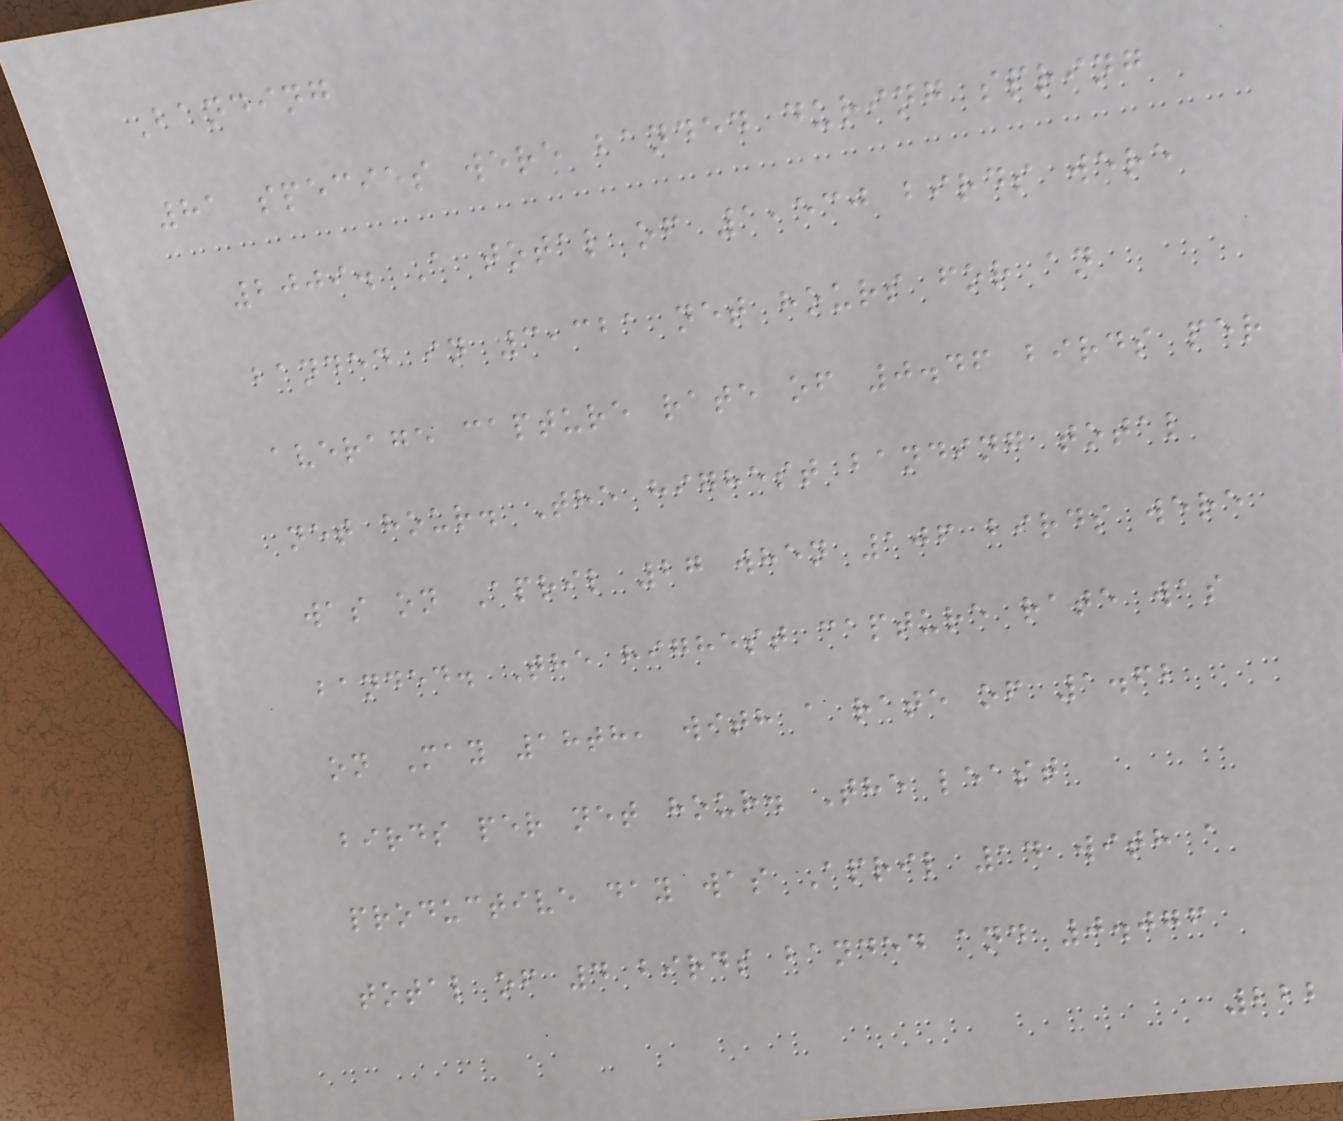Banding
81 species were banded during spring
2009. A total of 1,530 birds were
banded in 3,321 net hours for an
average capture rate of 0.46 birds per
net hour. The highest banding total
was on April 27 when 106 birds were
banded. The highest capture rate was
on May 18th, with a rate of 1.62
birds per net hour. The least
productive day was April 14 with a
total of 4 birds banded and 0.076
222
